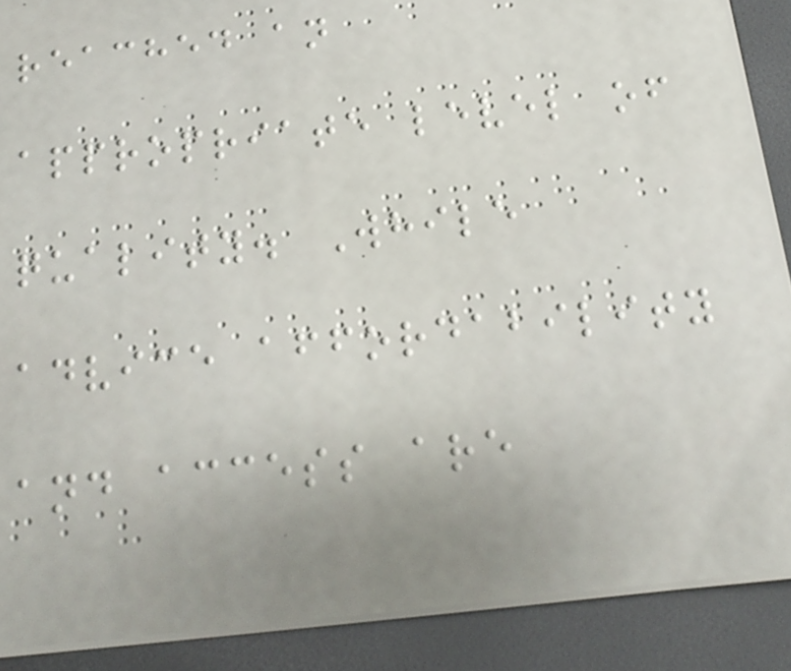reached an
appropriate level of
quality. While
advice affordability
and access are
